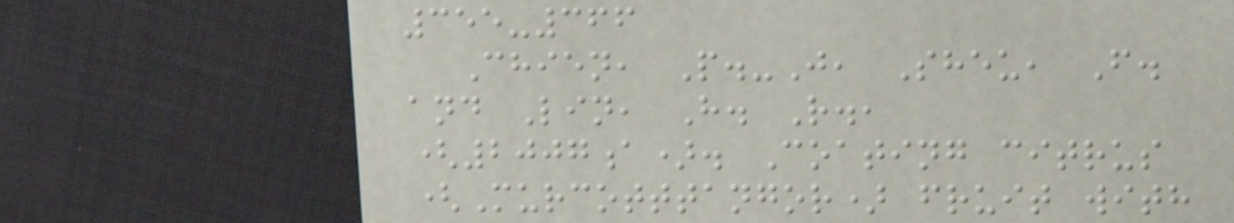355-366
Chien, P.-J, Sheu, F.
and Lin, H. R.,
(2007a). Coating citrus
(Murcotttangor) fruit with
